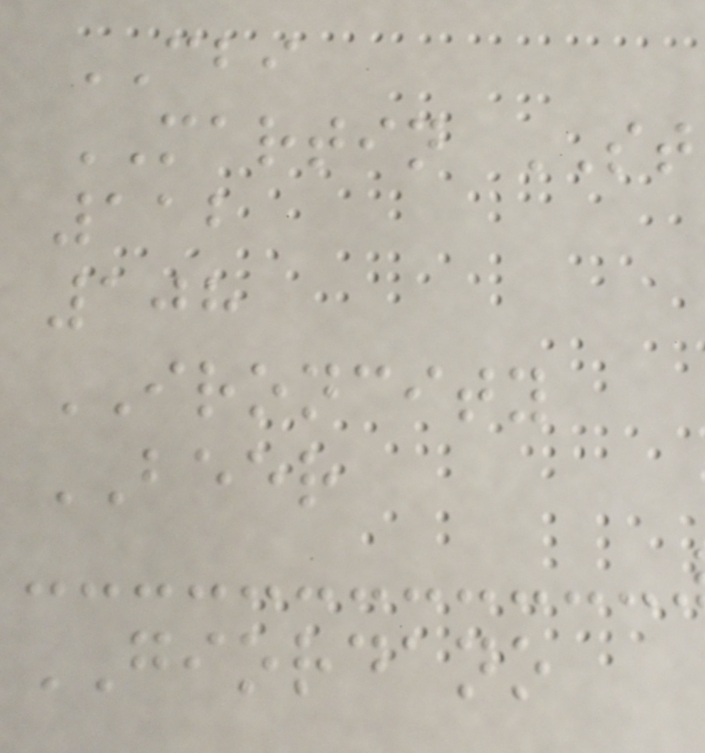CBI
MARTIN ST
112
108
IRONCITY
BEER
GIORDANO
